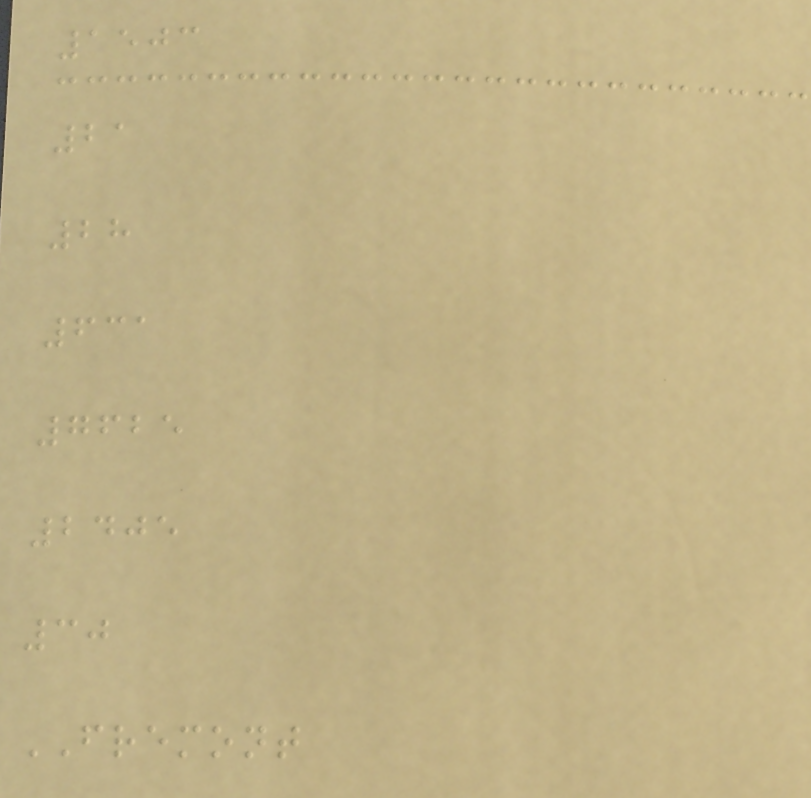1503
21
28
631
7625
2405
30
FREMONT
